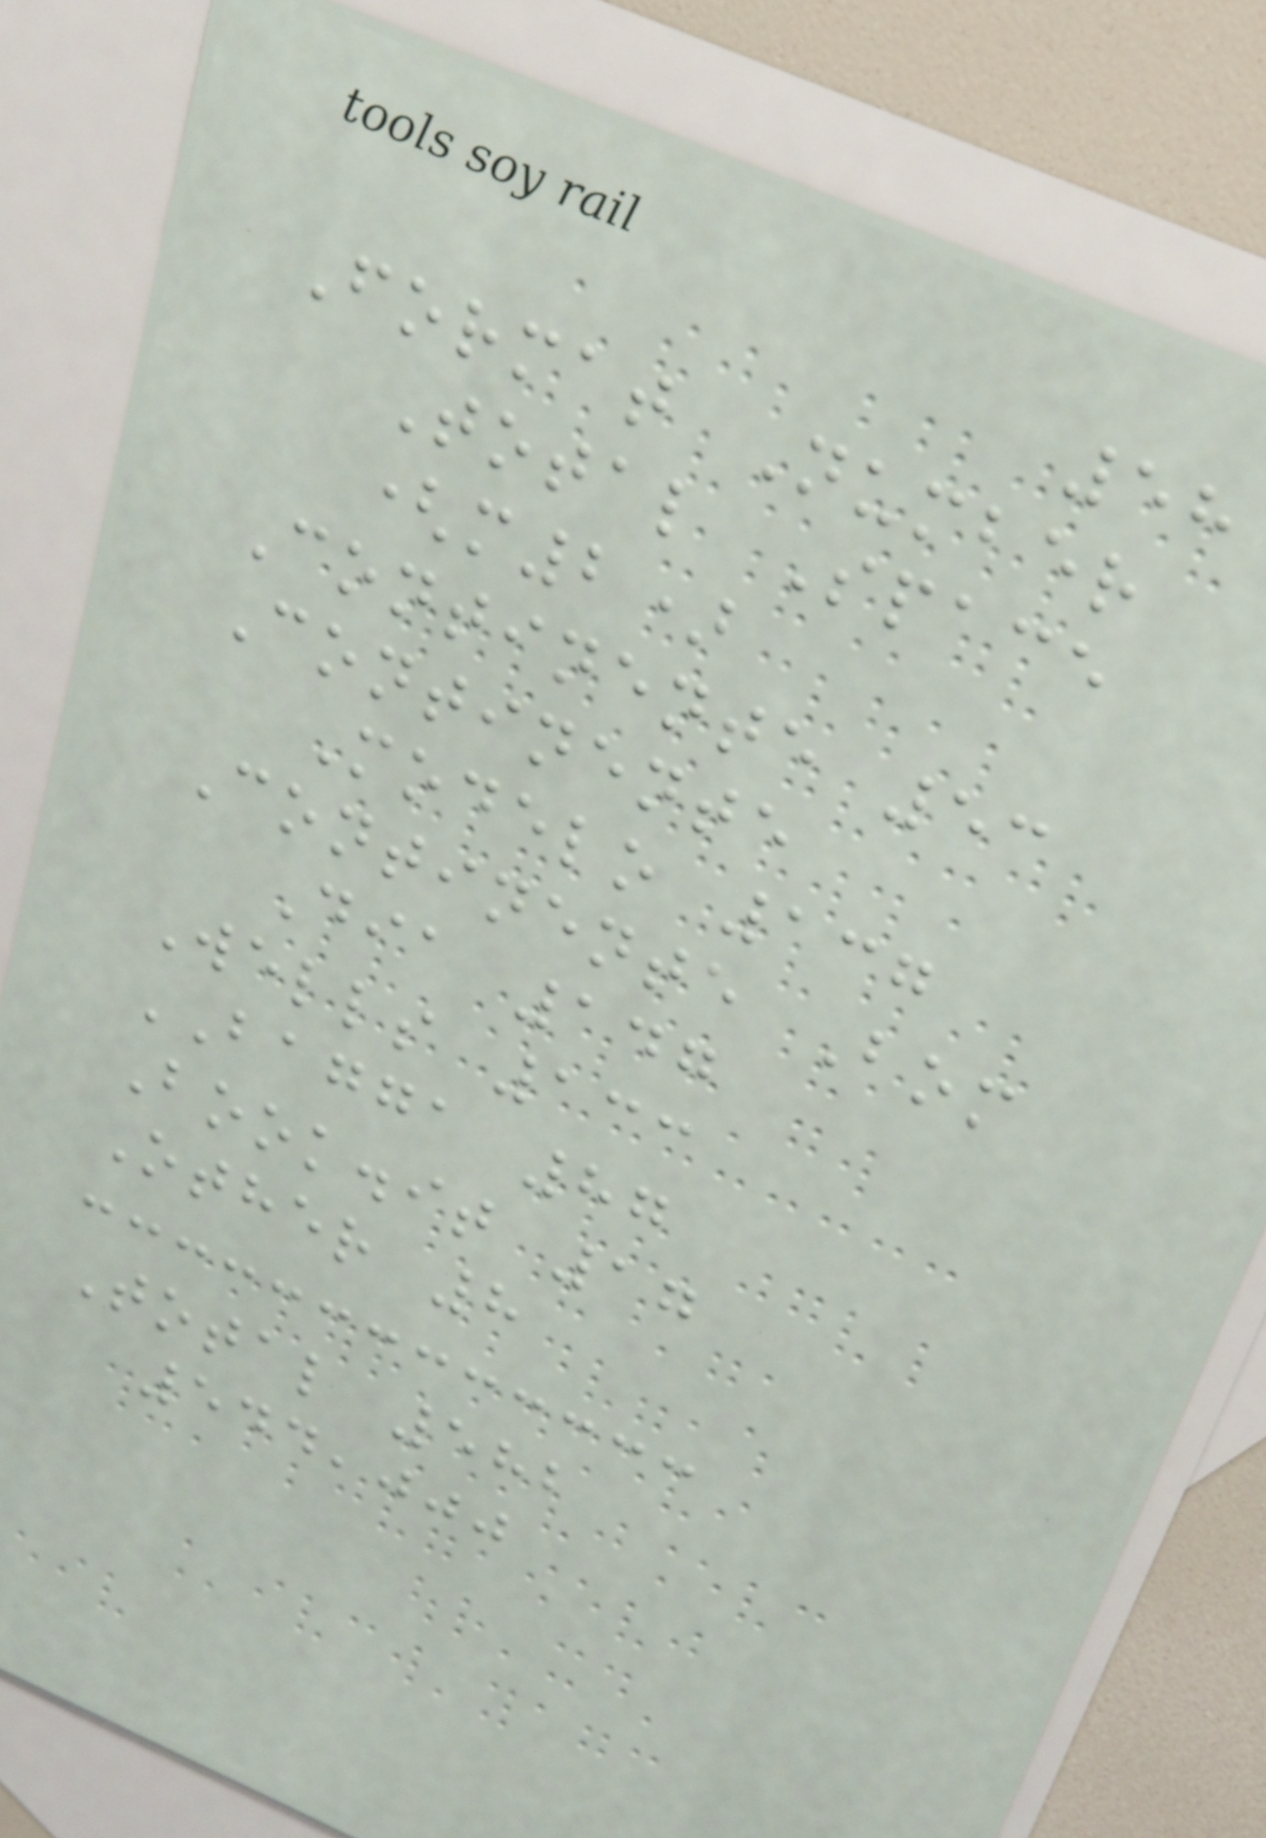58
Format Number
Total Space
(m2)
Continente 53
Continente
Modelo 137
Continente Bom
Dia 147
Wells 133
BAGGA 87
Book.it 17
Other 8
Total 582
544,000
